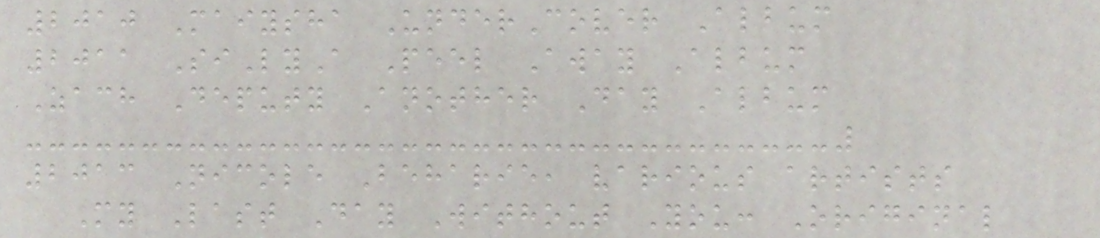2010 Maiysha UnderCover Album
2011 SiLyA Peel Away Album
Zach Deputy Another Day Album
2013 Nicole Beharie, various artists
My Last Day Without You: Original
